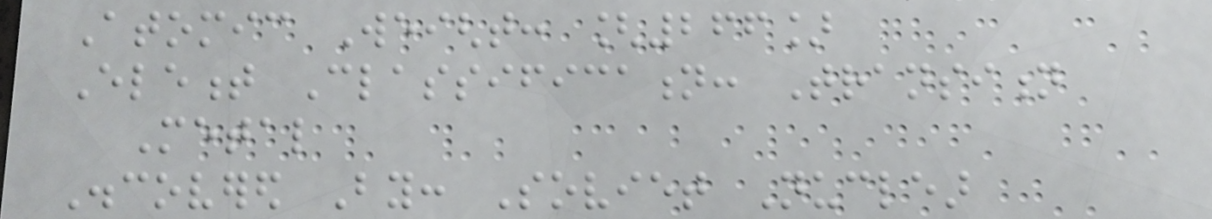Atomic Weight: [266]
Element Classification: Transition
Metal
Discovered By: Soviet Nuclear
